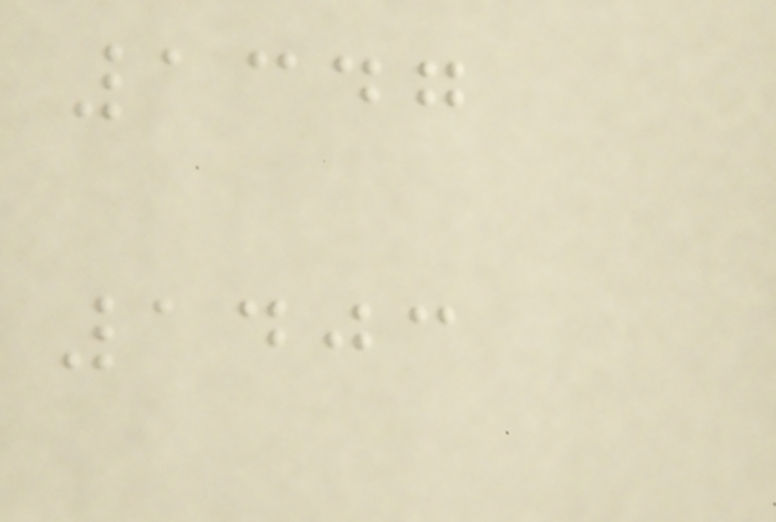1347
1403
